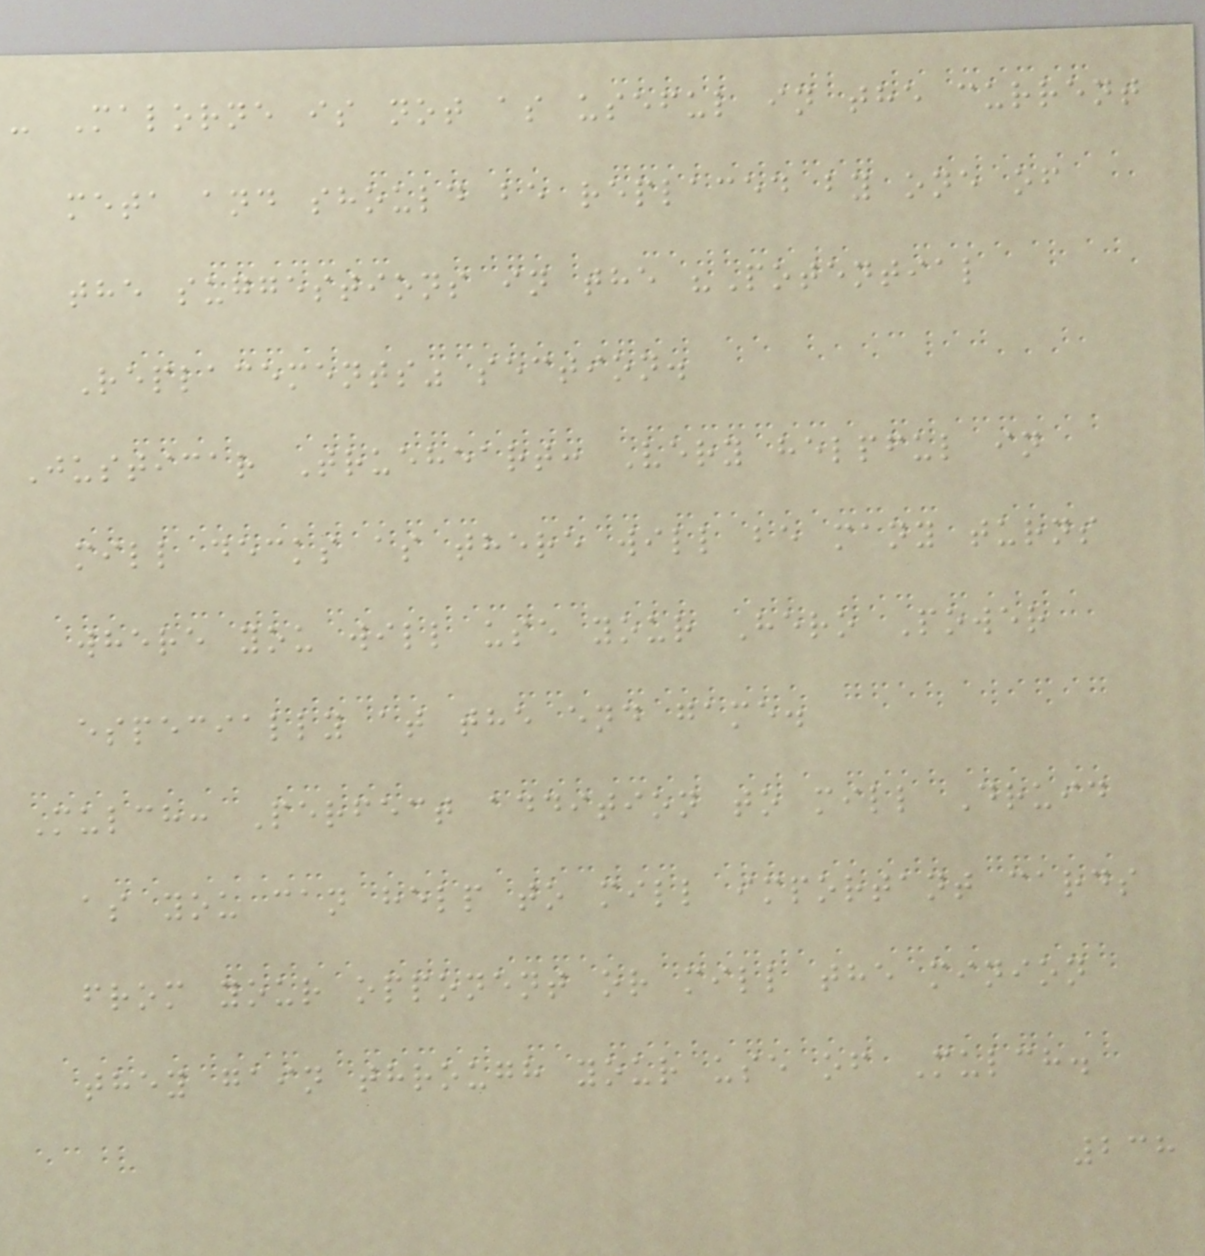- Malorne is not as useful in the current
meta and should be replaced by one of
the suggestions in the "Potential
Replacements" section.
Justicar Trueheart: Very helpful in
mill decks as there will be many turns
where you will use your Hero Power
especially at the end game.
Mulch: Perfect addition to mill Druid
as you can help to mill important cards
from your opponent or mill the minion
they gain through your use of Mulch.
238
